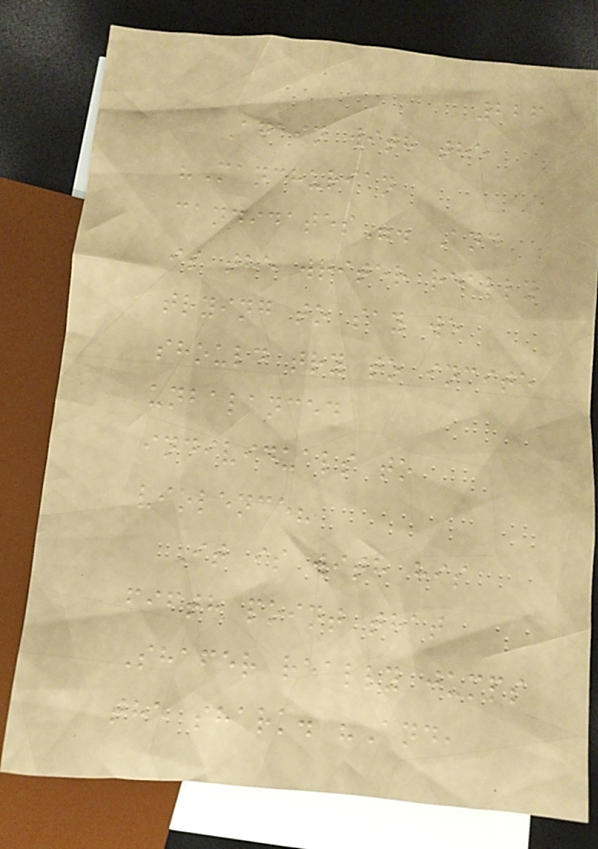226
Again with the
"Manchurian
candidates". And
is the writer really
trying to say we
should try to incite
unbalanced
individuals to
violence?
It is with his
fifth point that
Shafer really jumps
the shark. "And,
